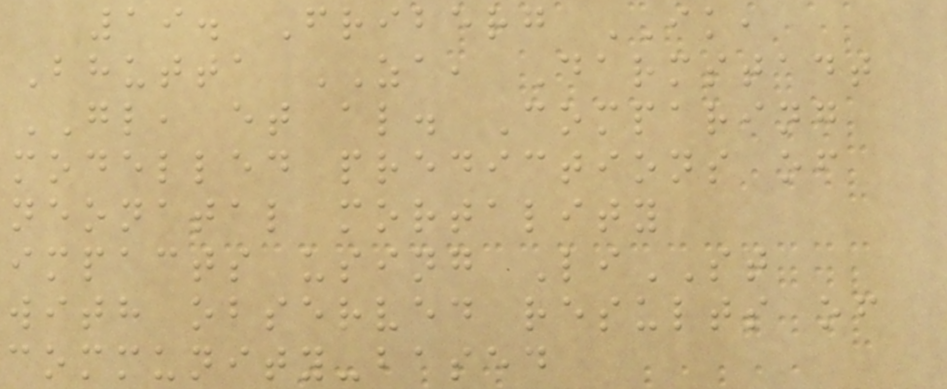19. Friberg IK,
Bhutta ZA, Darmstadt
GL, et al. Comparing
modelled predictions of
neonatal mortality
impacts using LiST
with observed results of
community-based
